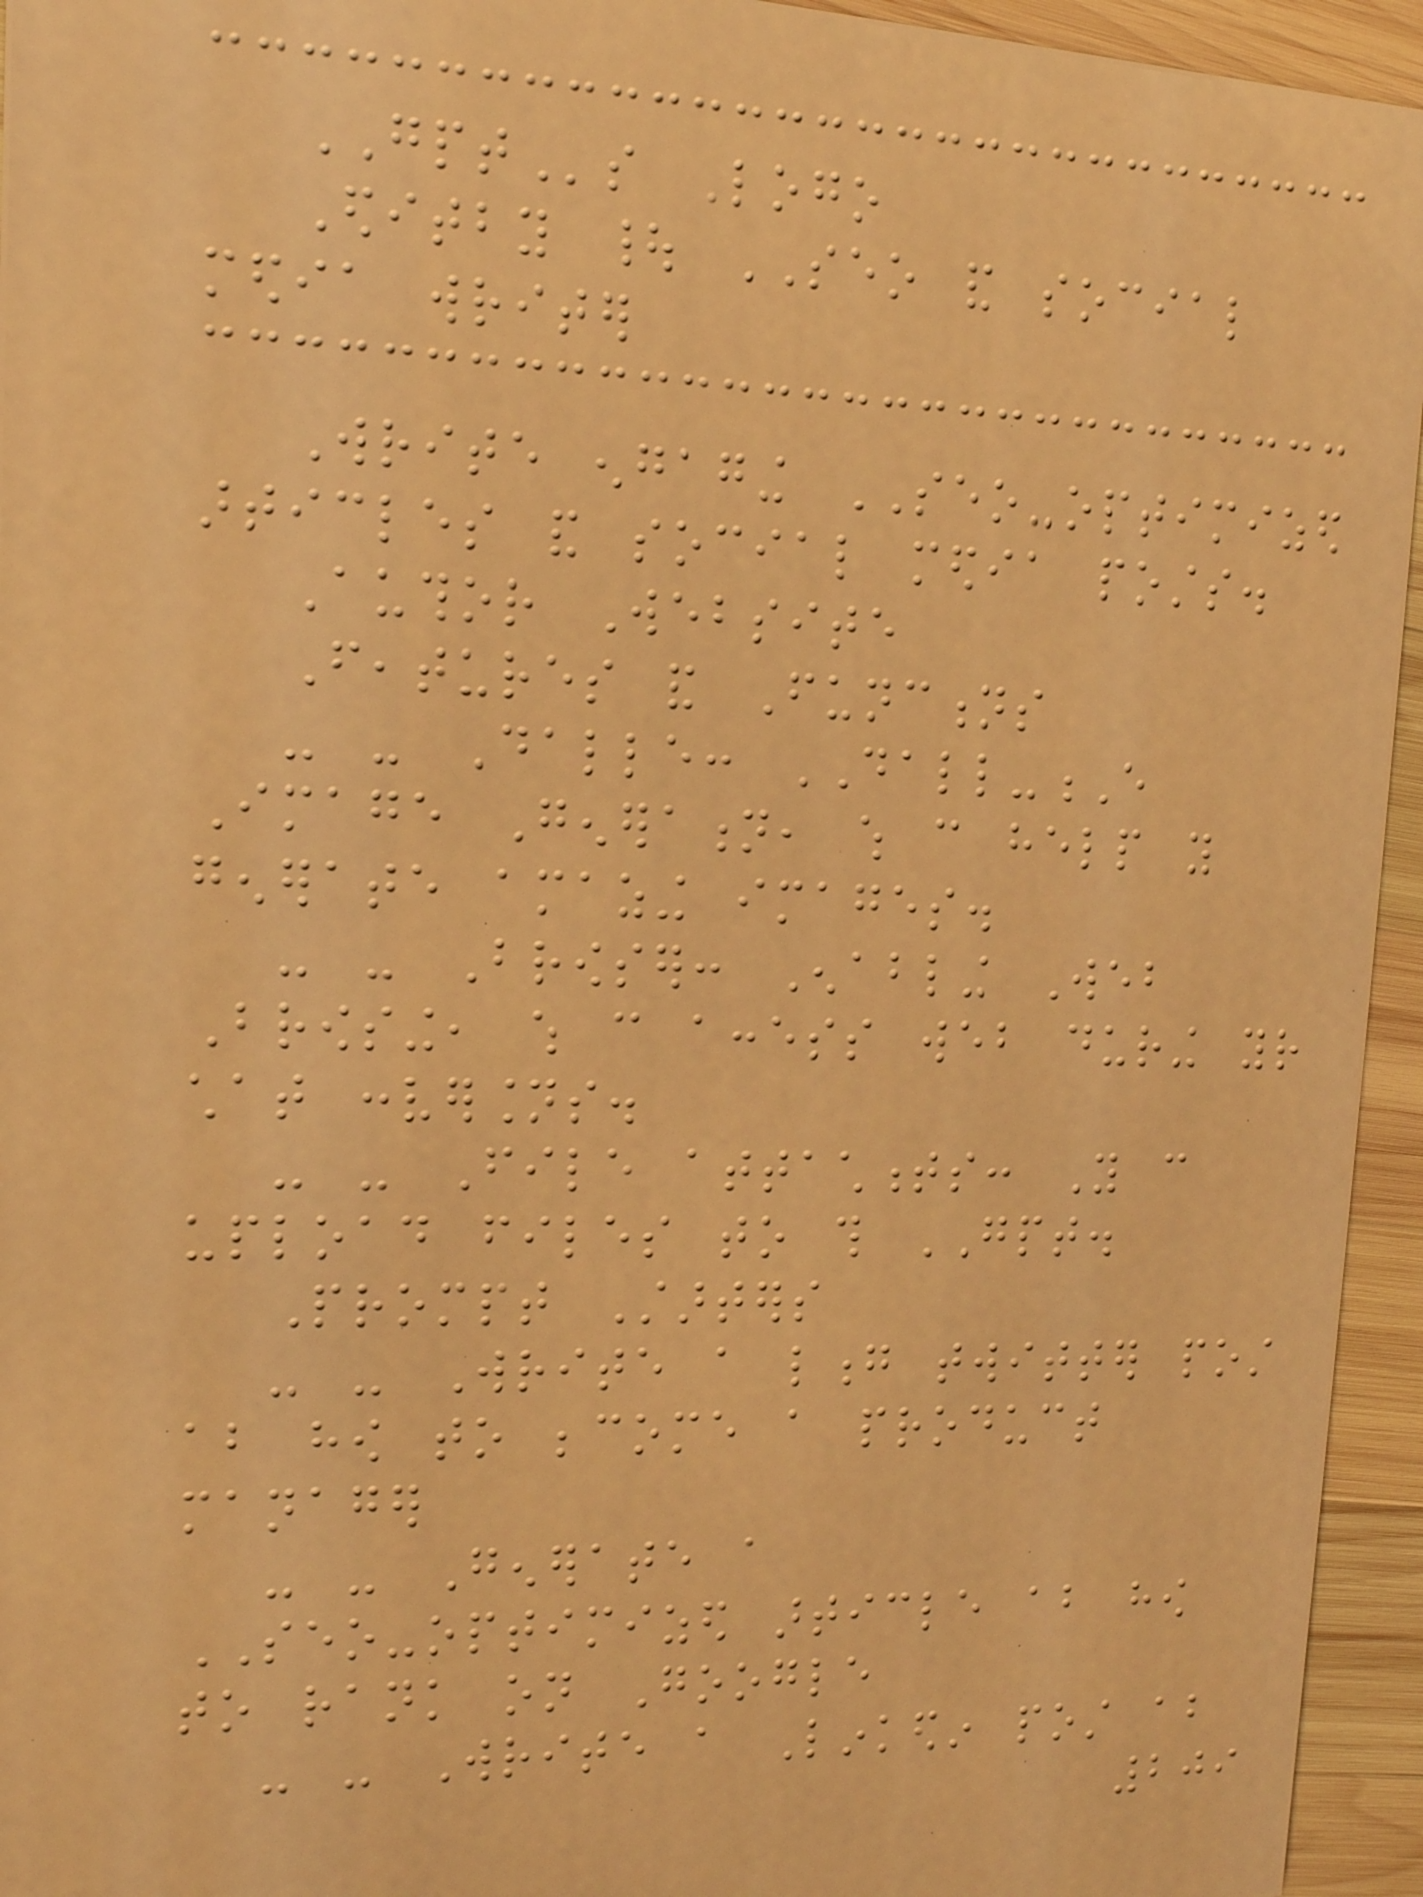GPTs Logo
Editby | SEO and social
media writer
Write engaging SEO-optimized
articles and social media posts.
Author Website
Features and Functions
- - Dalle: DALL-E
Image Generation, which can help you
generate amazing images.
- - Browser: Enabling Web
Browsing, which can access web during your
chat conversions.
- - File attachments: You can
upload files to this GPT.
Prompt Starters
- - Write a long twitter post
about how to become a product
manager
- - Generate a
SEO-optimized article about how
to rank on Google
- - Write a Linkedin post about
209
